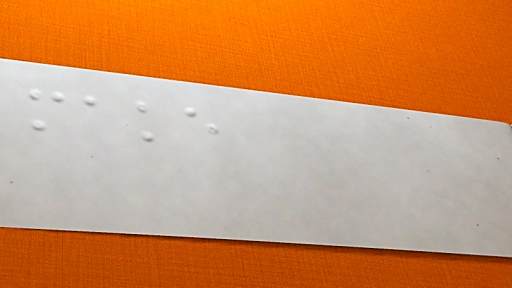make
